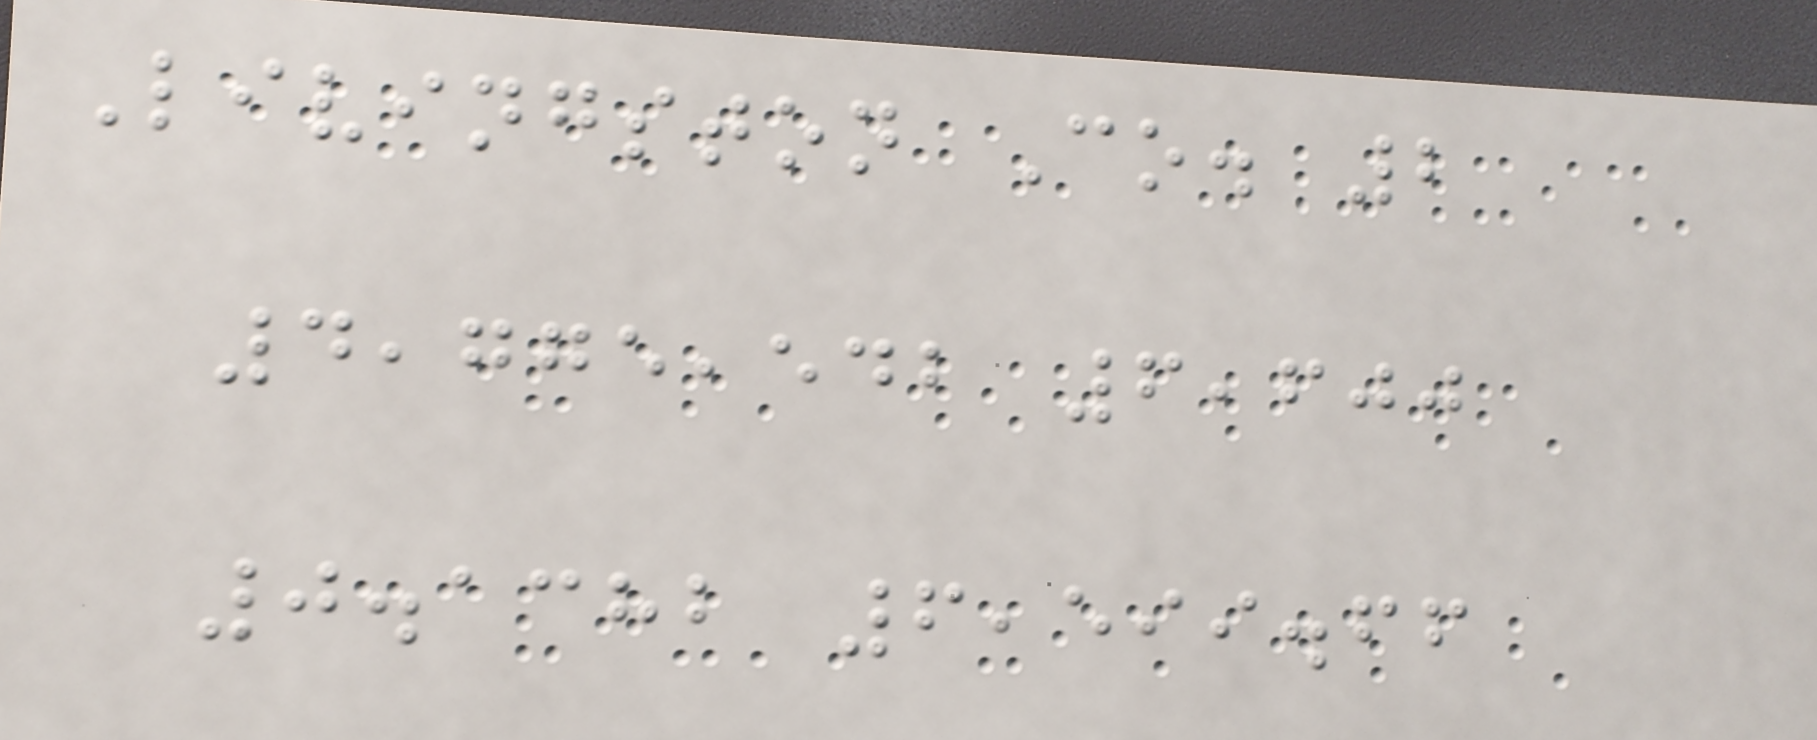Livingston Co. 2
4,775,542 6,600
0.1382 6,599.66
